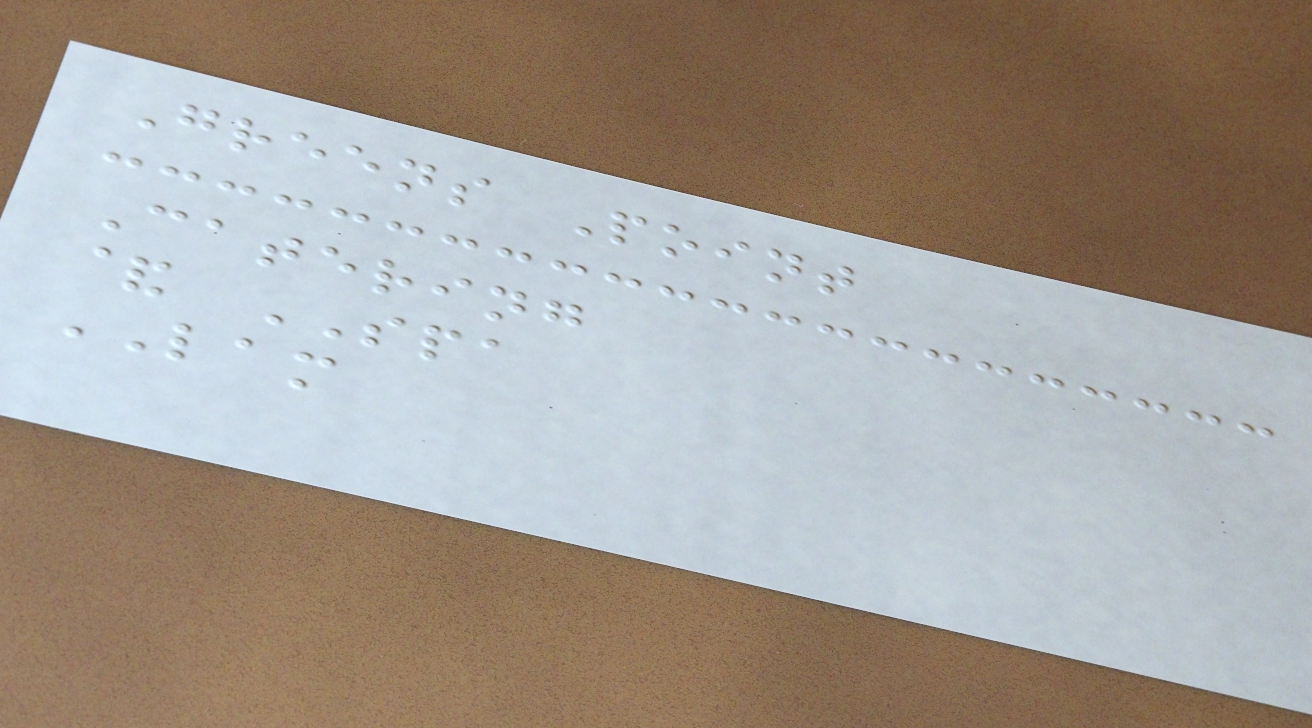Greens Point
Catering
& SPA
LAM
